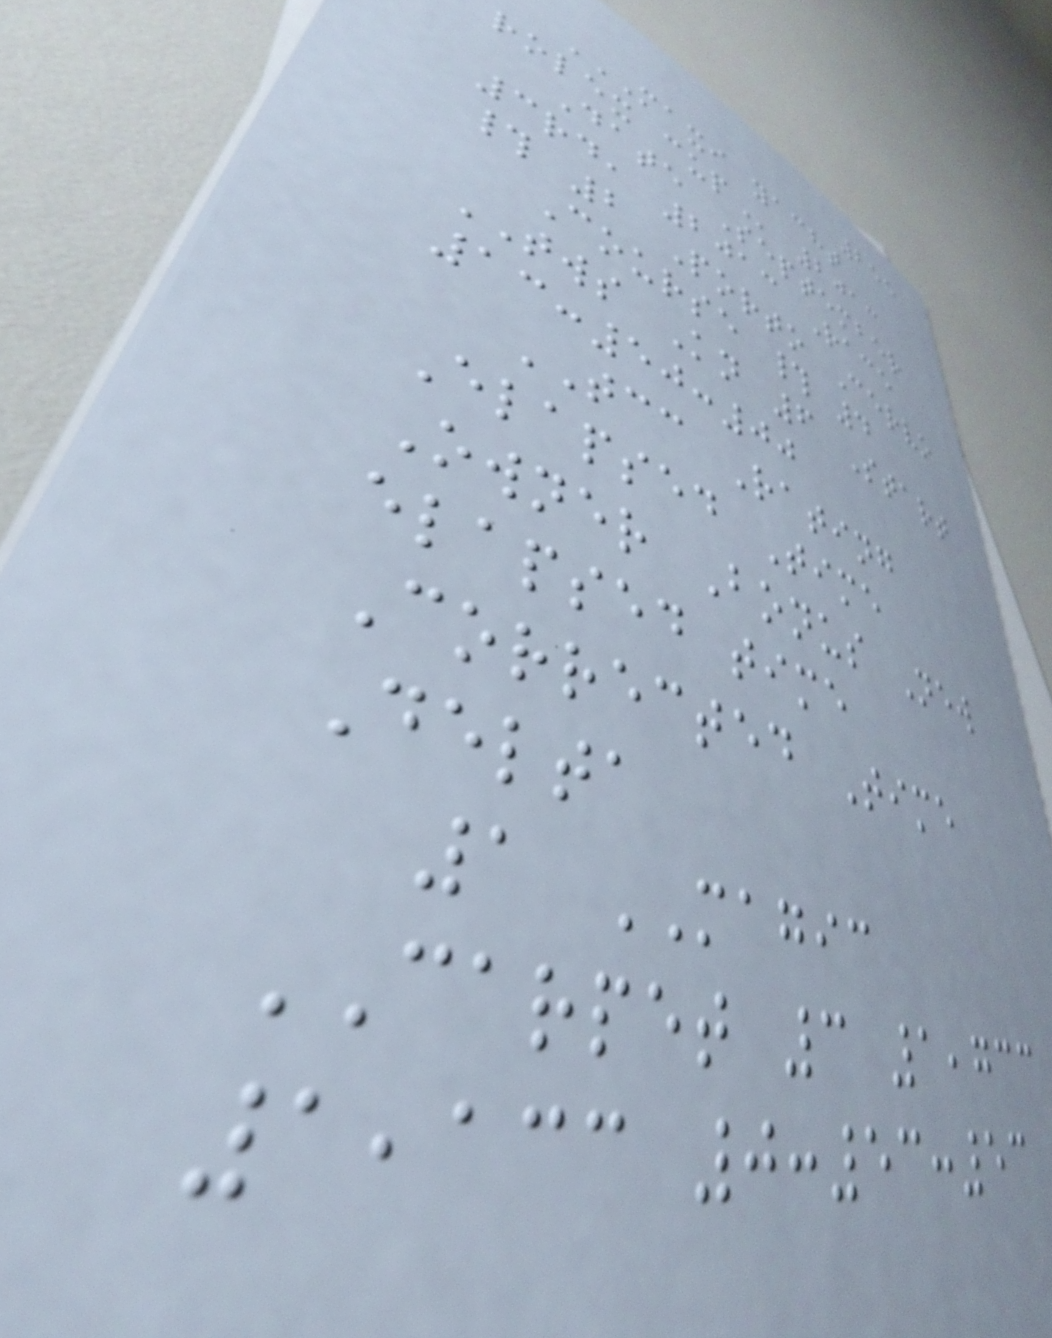255
MAXI YACHT
ROLEX CUP 2013
Date September
3rd, 2013 Race
# 2 Porto Cervo
Course # 4
TWS Kn 6 Start
13:50:00
TCC Rating
Elapsed Time
Owner Bonus New
elapsed time
Corrected Time
Delta
1 MAGIC
CARPET 3 1,733
1,133 0:53:53
